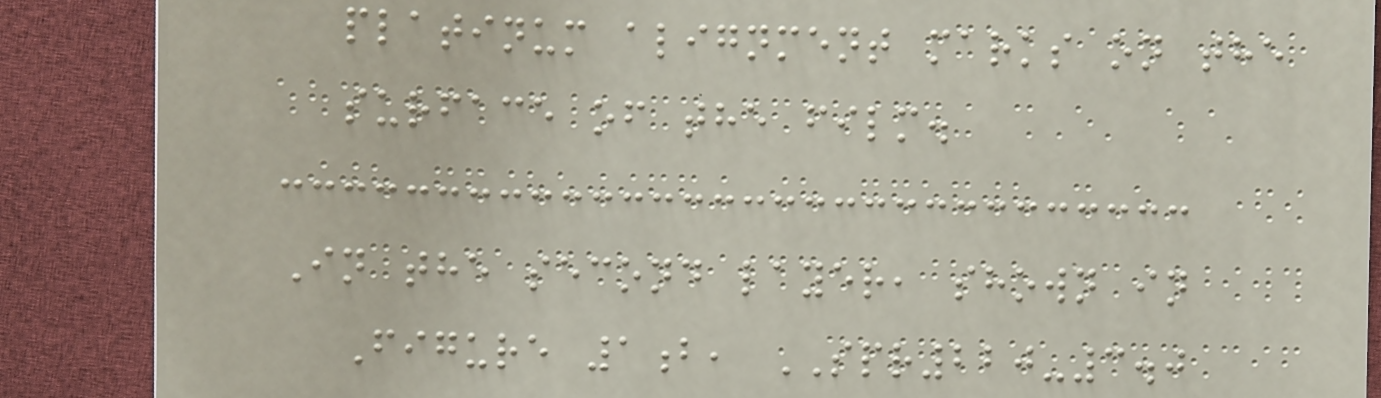platinum alignment marks on the
surface of the film.
In the second layer, shown in
Figure 1b, SPR220-3.0
